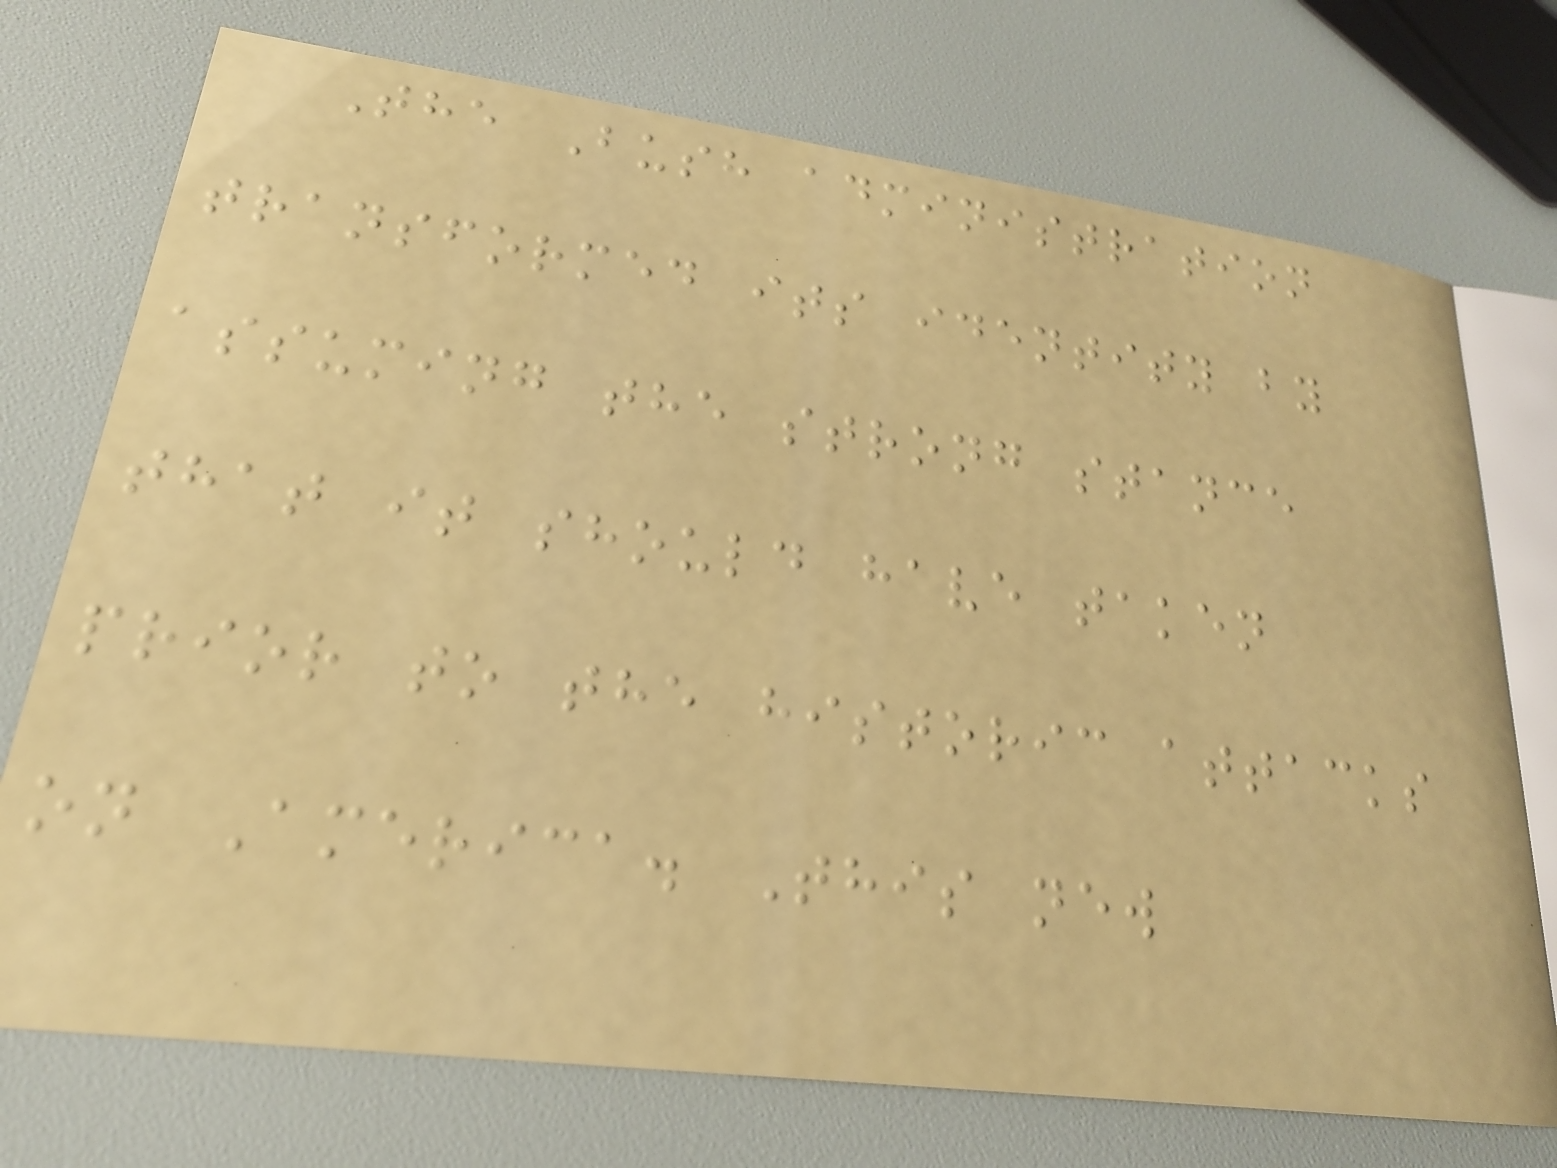The Bush administration
transformed its identity by
assuming the strong stance
that it should have taken
prior to the historic attacks
on America. This new
